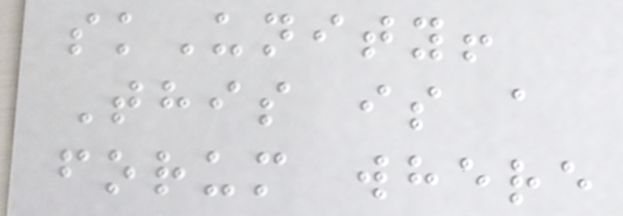skUnity!
This is a
forum where
